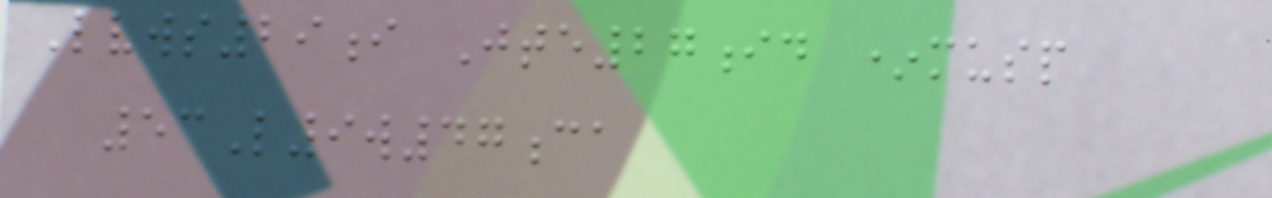Lvws29i Jte27id *musp
53L9w47ca
